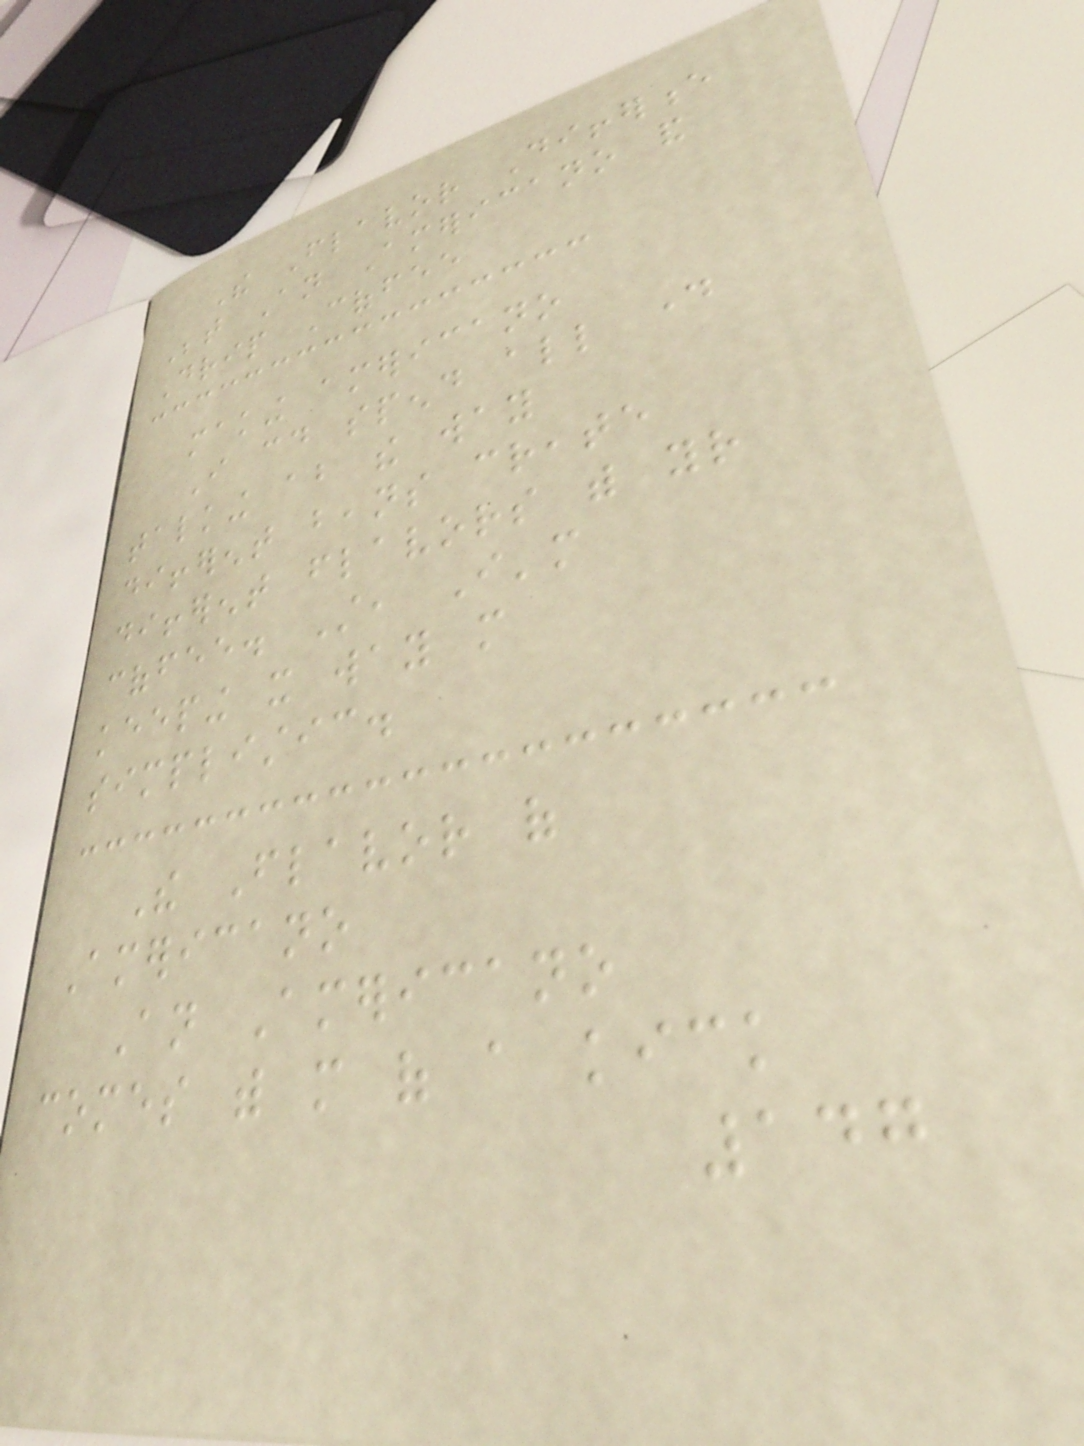The Flavor Difference
Between An Americano and
Drip Coffee
making americano
I could spend all day
talking about the way
different beans create
different flavors with your
coffee. Still, I'm
keeping it way more
simplistic.
The Flavor of
Americano
An Americano
comes with more of a kick
147
